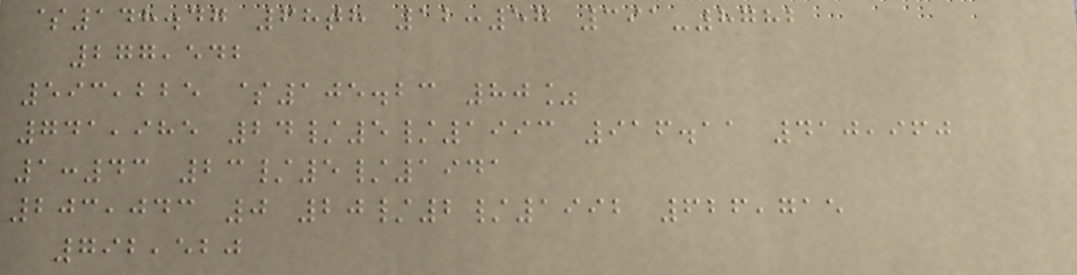$148.47 68th 12:57 391-8782
277,542
593,225 $105.23 80%
741,985 24/5/1993 916.11 410,960
1:43 23/5/1941
203,043 0 20/2/1992 626,715
792,520
